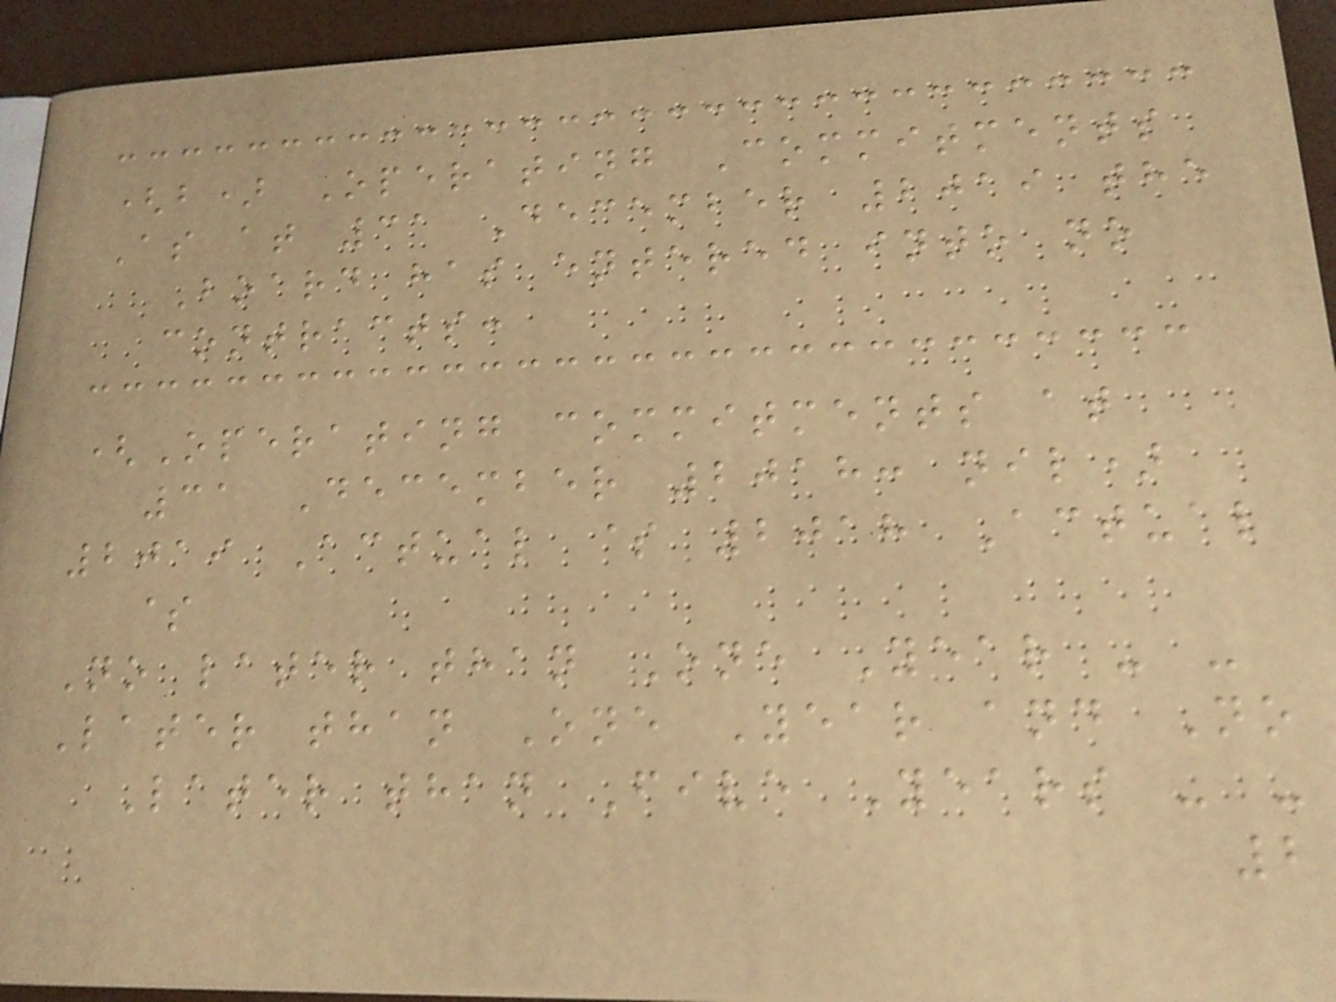(b) Operating Commitments
As at 31 December 2019 the
Board has entered into no
contracts:
(Operating commitments at
31 December 2018: nil)
2019 Actual $ 2018 Actual
$
No later than One Year - -
Later than One Year and No
Later than Five Years - -
2
